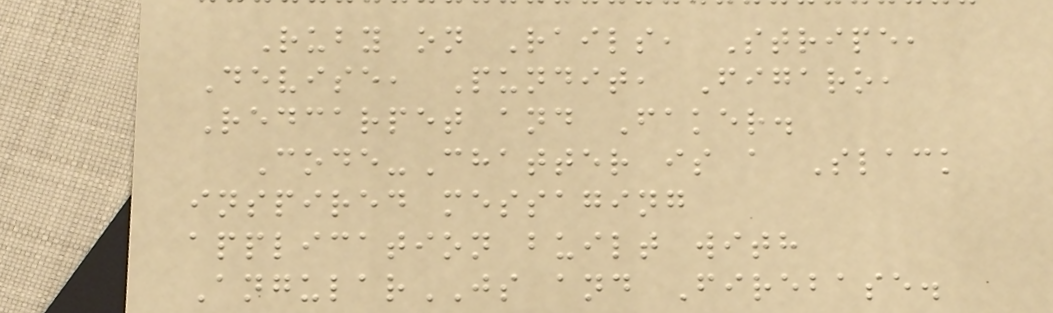Ruby on Rails, Stripe,
Devise, Pundit, Figaro,
Redcarpet and Faker.
Code-Chatter is a Slack
inspired messaging
application built with
AngularJS and Firebase.
